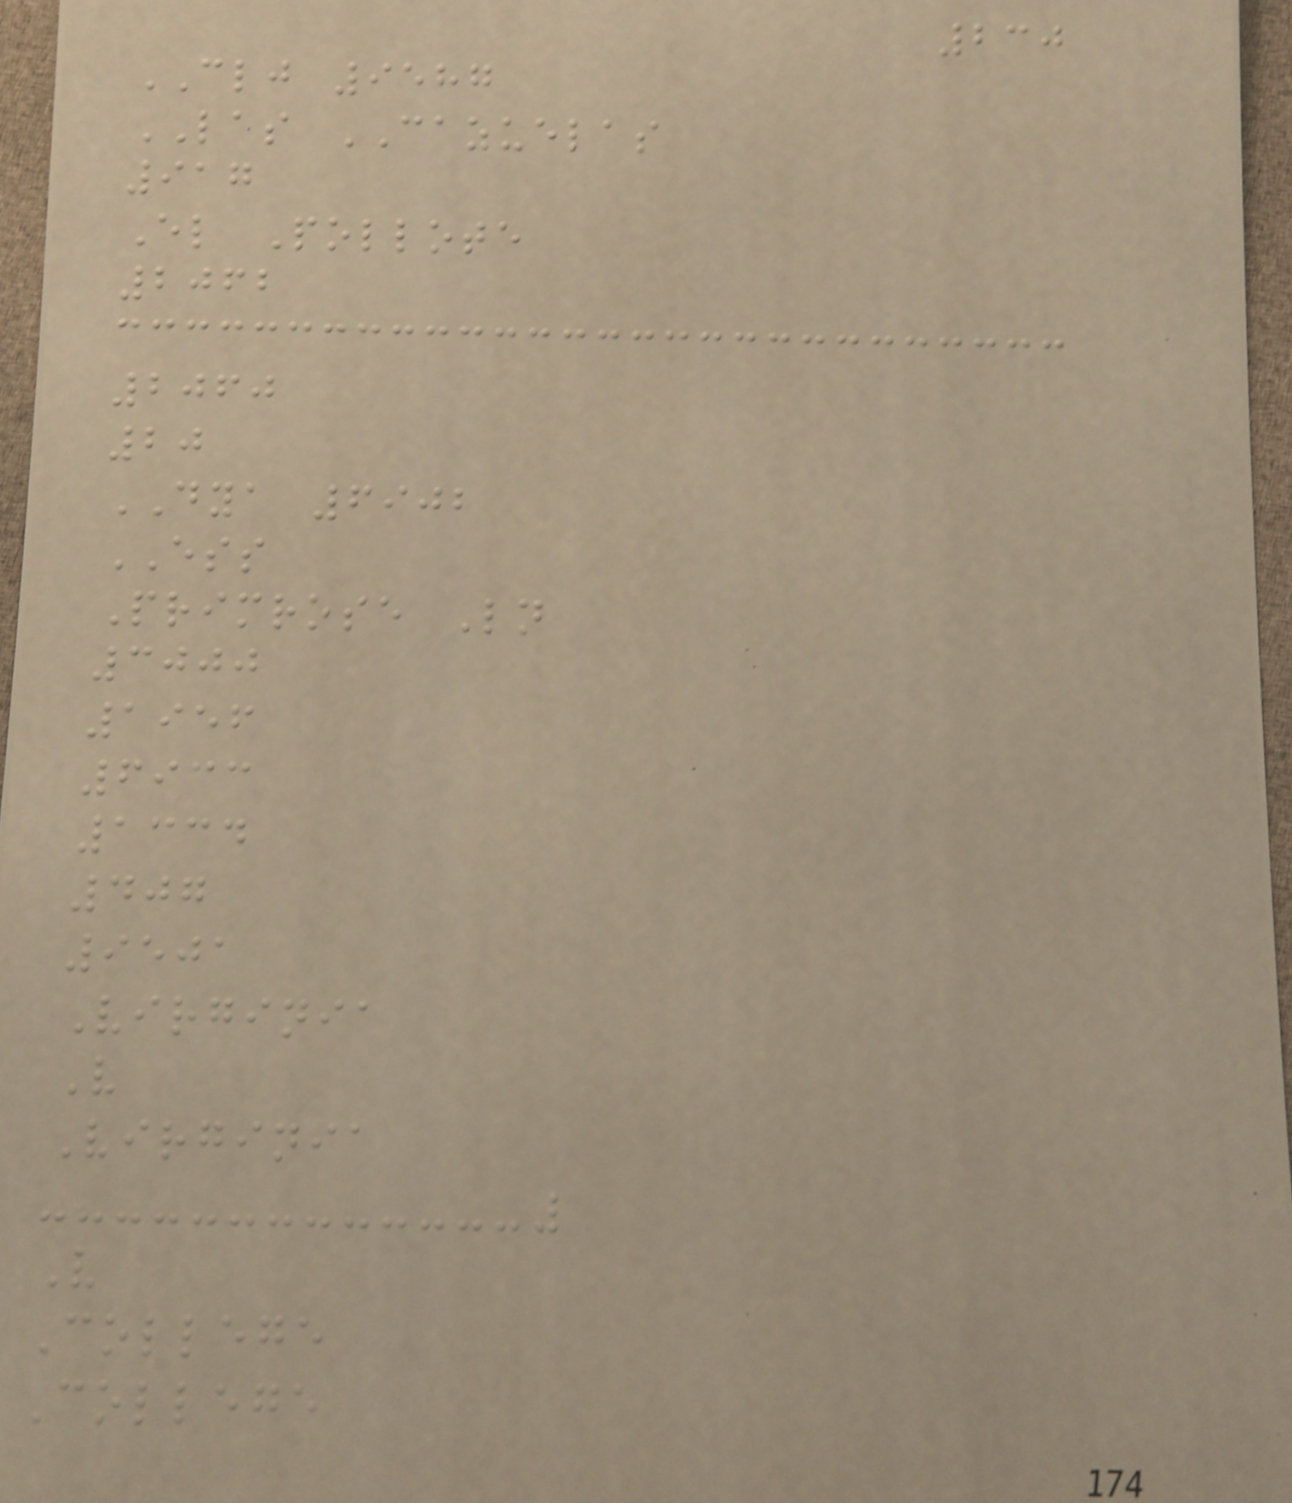230
CLJ 9587
LAS CAZUELAS
917
El Pollote
2062
2060
20
DYA 6902
ESS
Primrose Ln
3000
1956
6933
1334
407
9501
Virginia
V
Virginia
V
College
College
